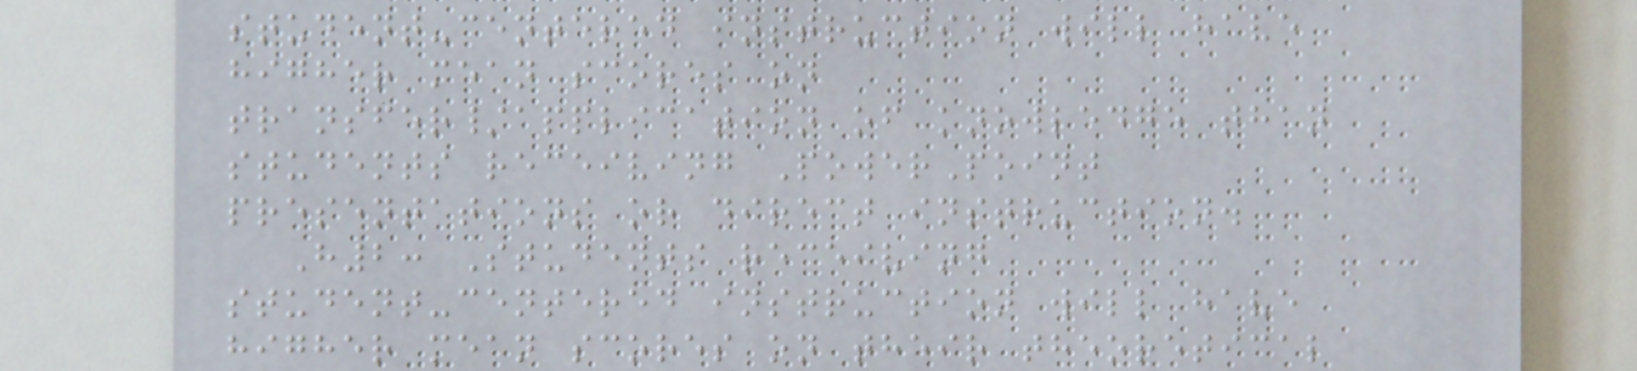student-centered instruction will have
higher mean scores on
transfer/application of knowledge than
students receiving PowerPoint
presentations or direct instruction.
H2: Students receiving
student-centered instruction will have
higher mean scores on their theoretical
